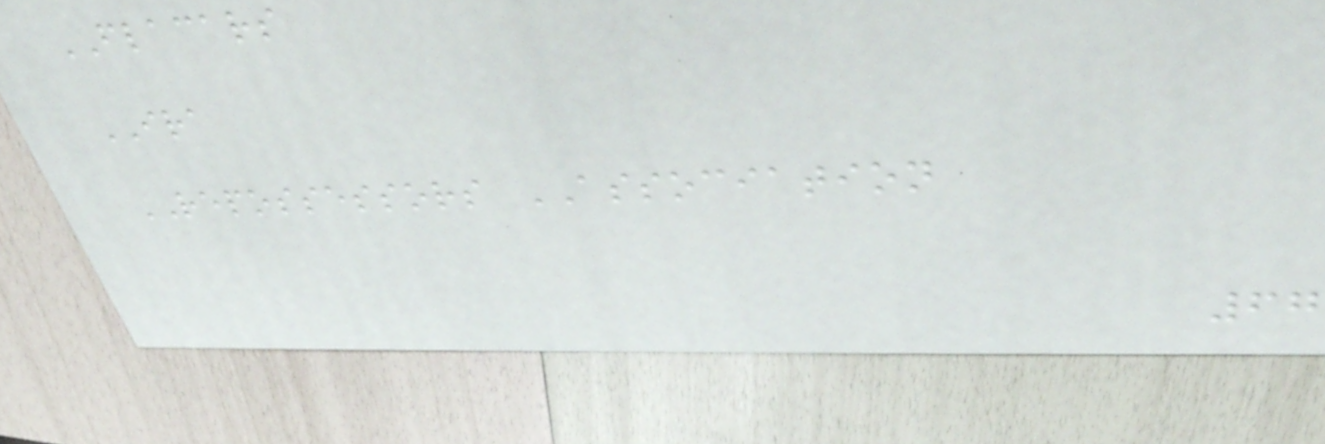FLACARS
IRA
REPOSSESSORS ASSOCIATION
67
